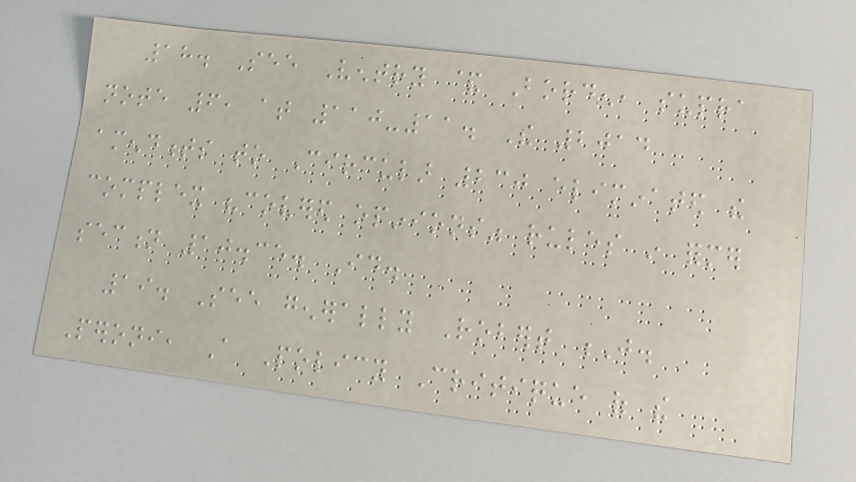18. See Ventry & Borden, supra
note 6, at 110-11. The 2014
amendments to Circular 230 eliminated the
complex "covered opinions" rules in former
section 10.35. Id.
19. See generally Robert J.
Peroni, A Policy Critique of the
